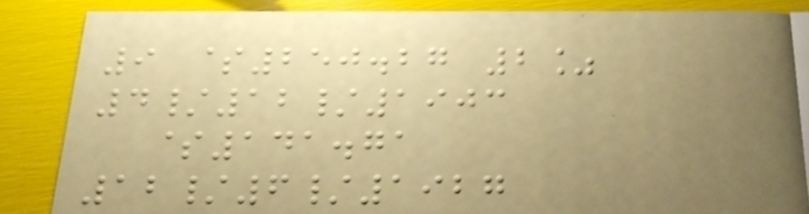9 $250.27 2%
4/12/1903
$141.71
12/6/1927
